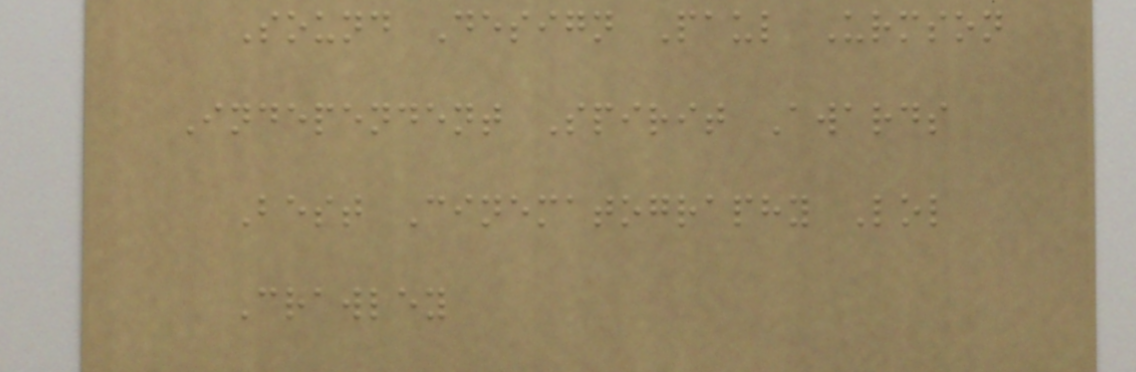Sound Design Paul Urmson
Independent Spirit Awards
Best Cinematography Lol
Crawley
